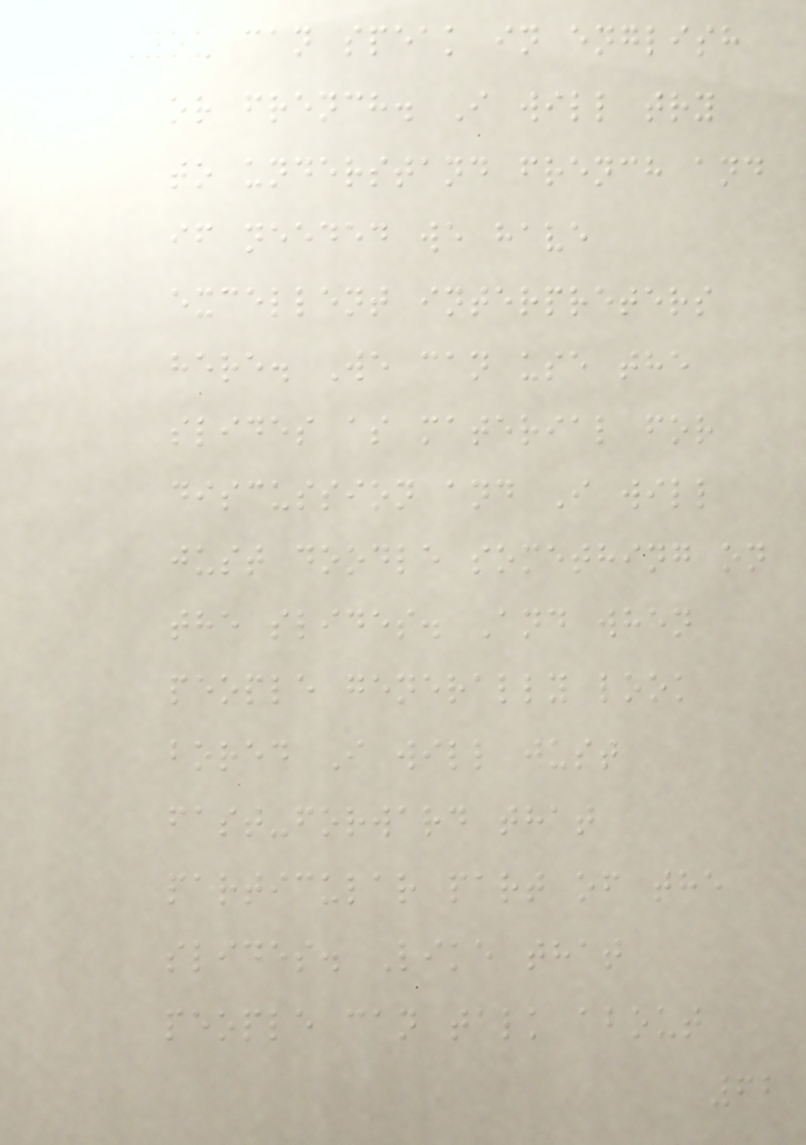You can speak in english
or french. I will try
to understand french and
if needed we have
excellent interpreters
here. We can use the
slides as material for
discussion and I will
just doodle something on
the slides. And when
people generally look
bored I will just
fast-forward that
particular part of the
slides. Like that
people can talk about
62
